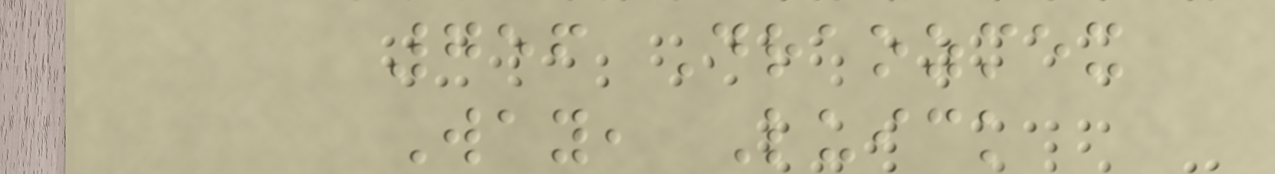756 Draozmex
Way, Luick
